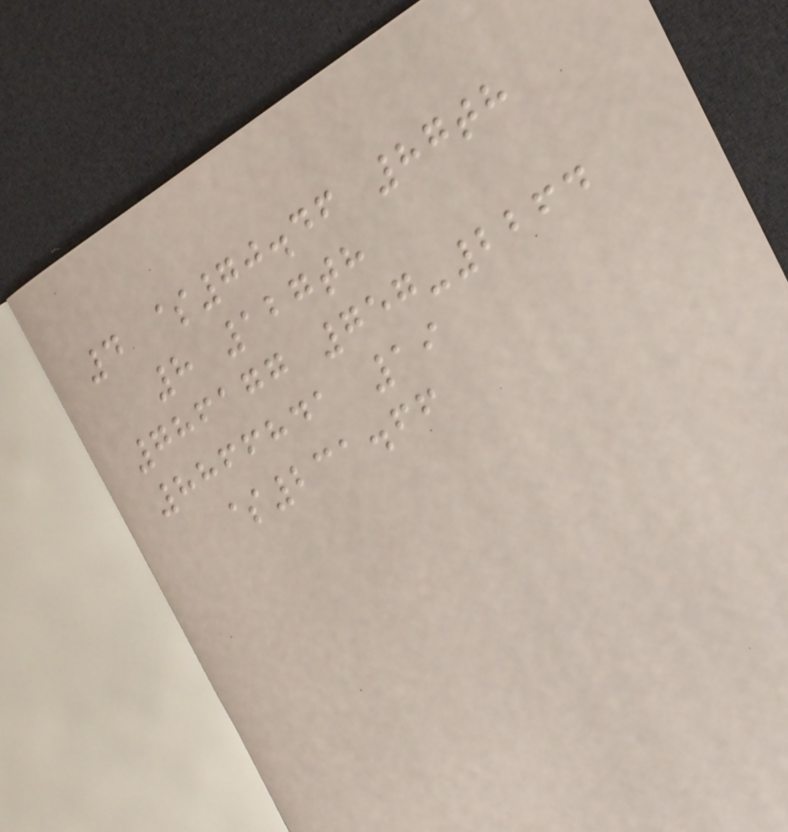4 $70.46 87th
8 127th
786177 757-2264
8866841 19
$231.66
